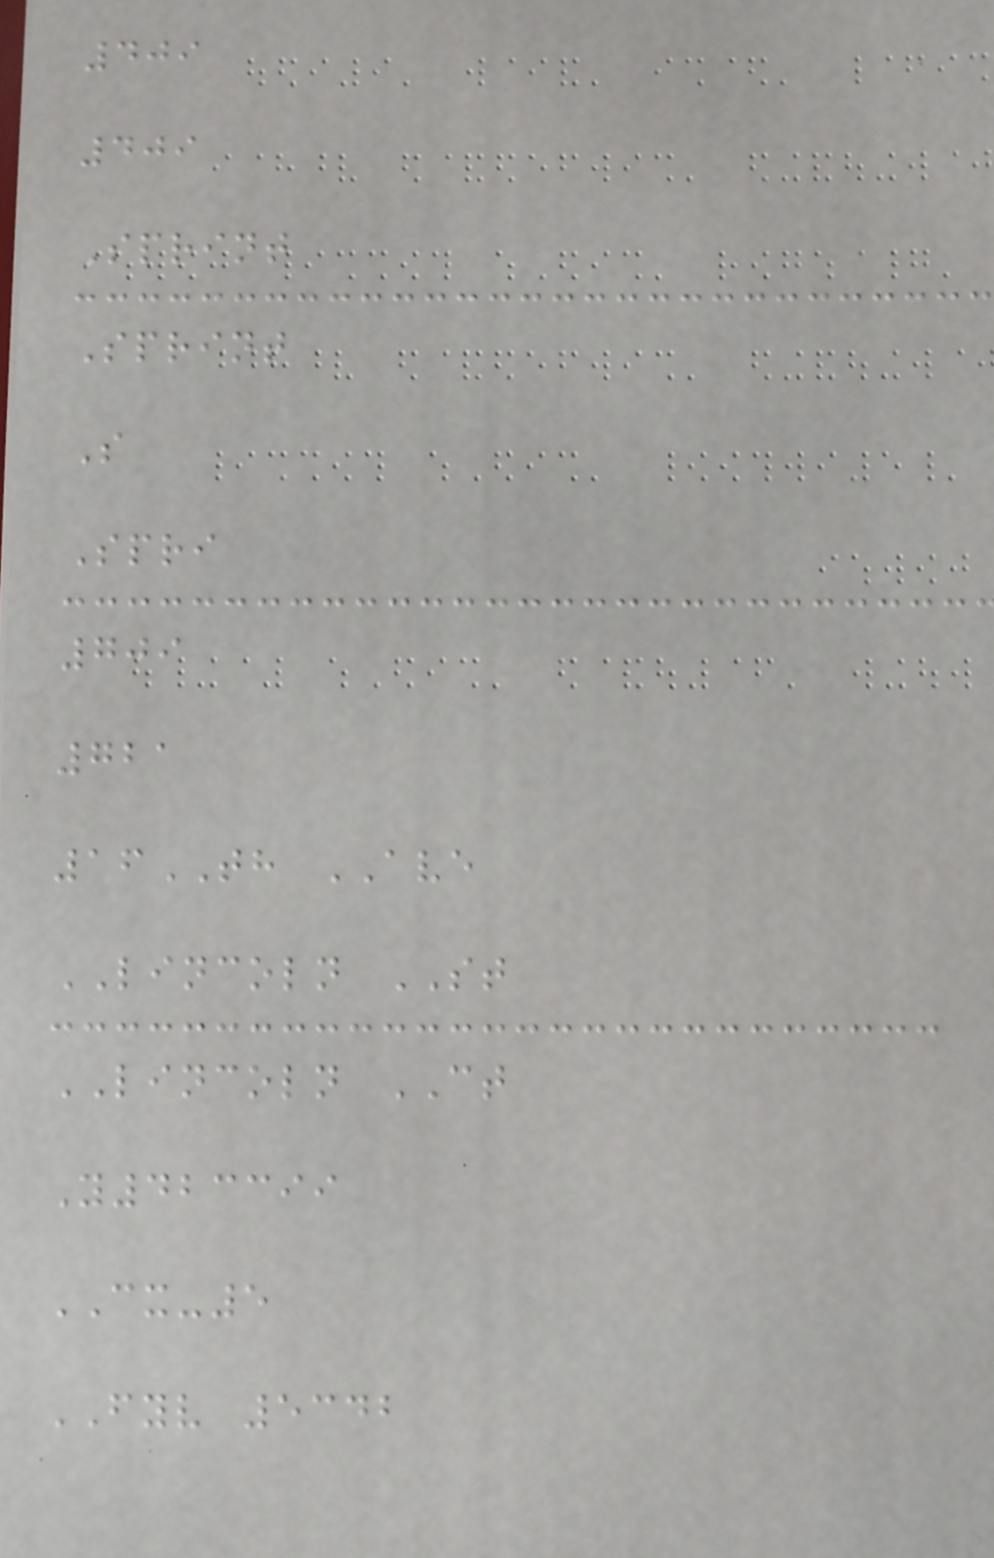409
409
Sprint
Sprint
S
Spri
709
721
16TH AVE
LINCOLN ST
LINCOLN CT
Y423399
CX-5
FYV 5342
